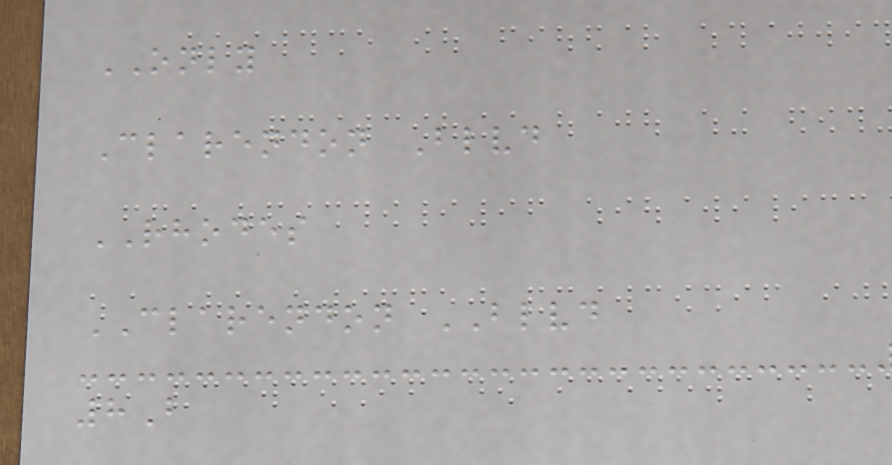ONLY
Clarendon Blvd
RHODES
CLARENDON BLVD
8B
